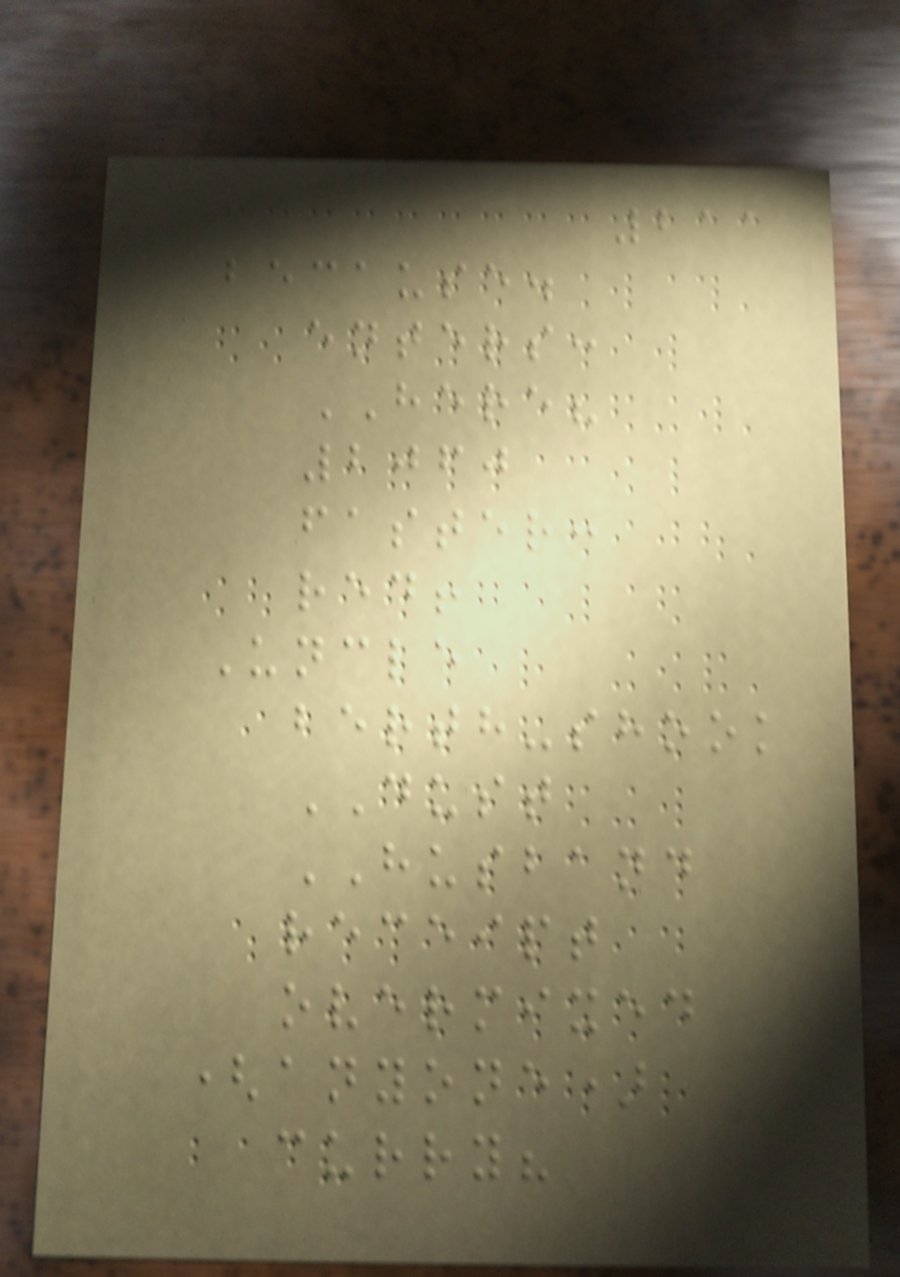211
because.
enters:
HERE?
2060
faster:
red!
Uncle
berth-shook
DUST
HUSBAND
receipt
overmixed
(anyone)
curry?
